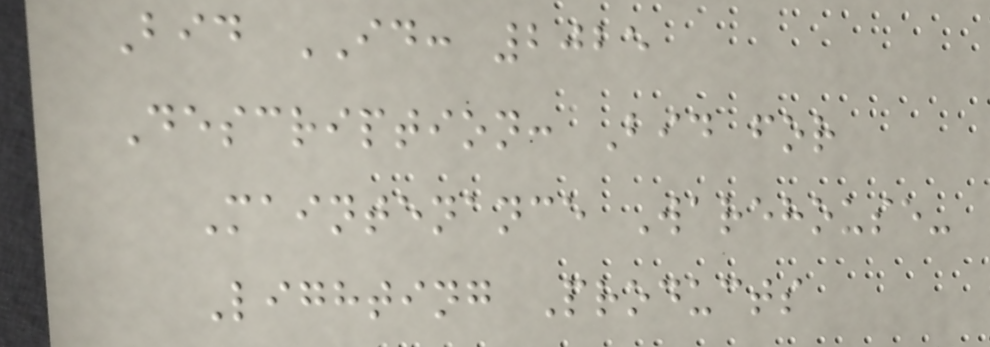Bid ID: 2025
Description: Bid for
Maintenance Warehouse-
Lighting Products
